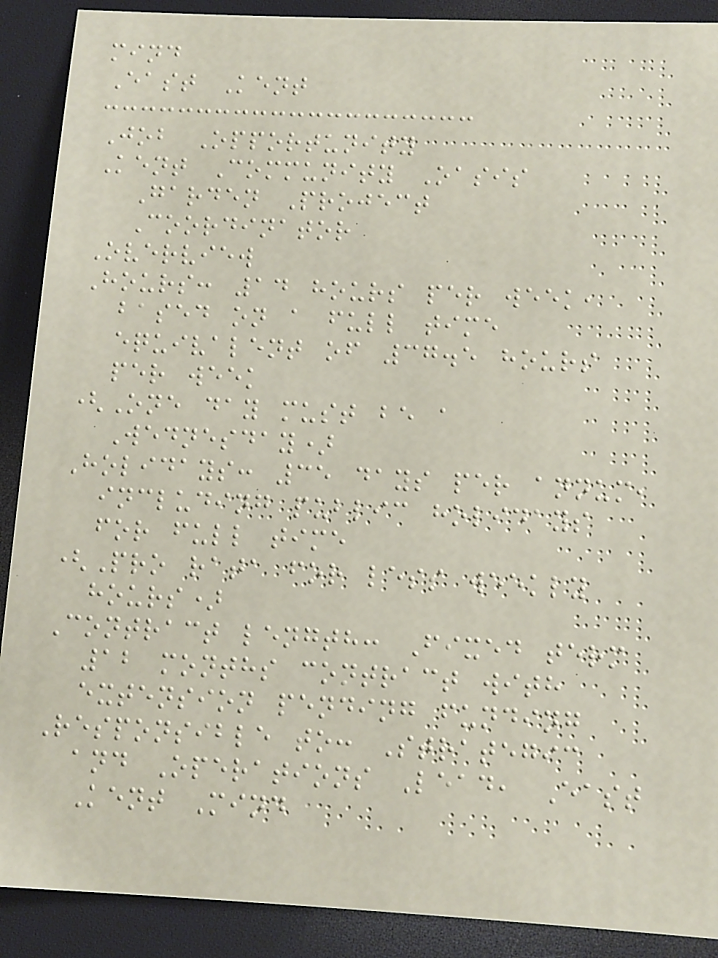mind
East Kent
Job Opportunity
Kent Community Oasis
Garden Project
Coordinator
Overview
Hours: 14 hours per week,
based on a full time
equivalent of 37.5 hours
per week
(One day must be a
Wednesday)
Holidays: 35 days per annum,
including public holidays
for full time
(Pro rata for less weekly
hours)
Contract length: Fixed term
12 months contract with
extension pending funding
Responsible to: Strategic
and Operations Lead, East
Kent Mind
